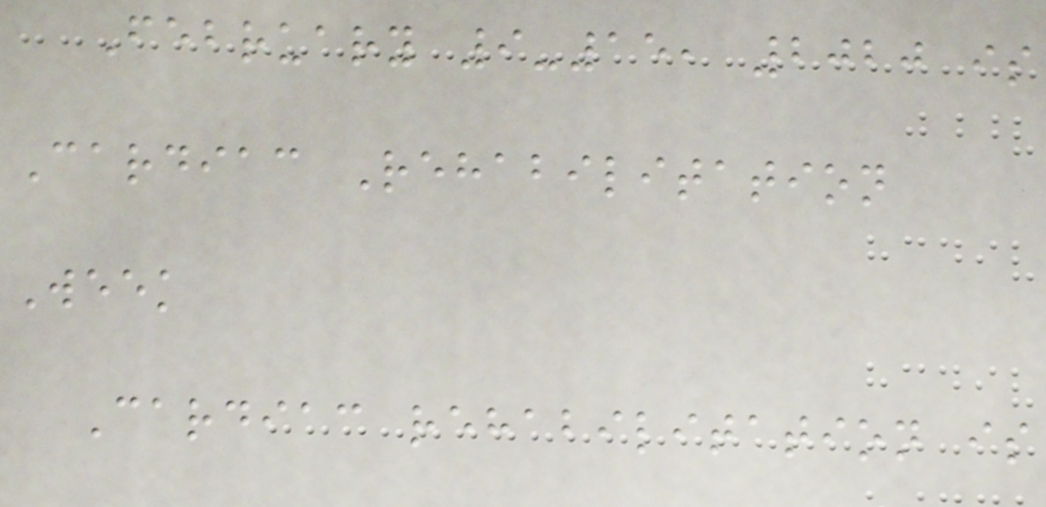February 9-15, 2020 is
Cardiac Rehabilitation
Week
Cardiac rehabilitation is
